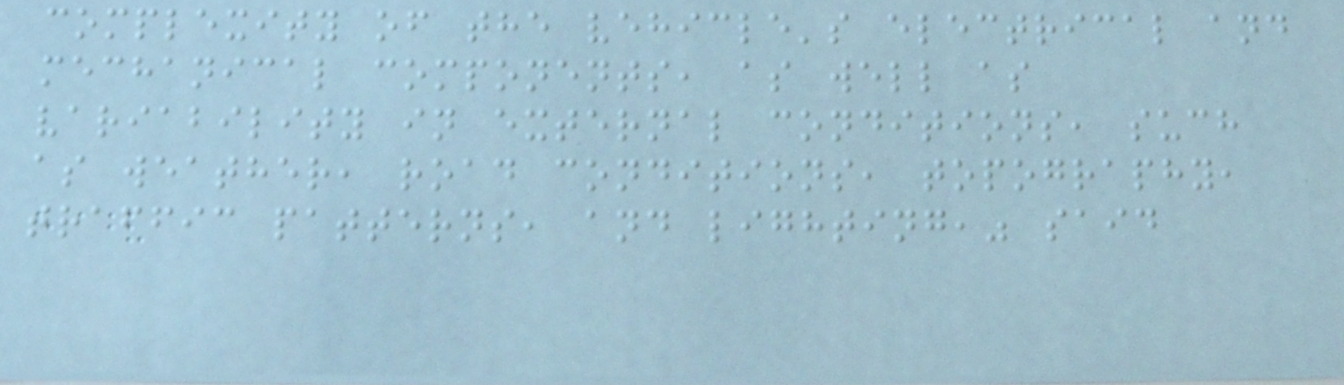complexity of the vehicle's electrical and
mechanical components, as well as
variability in external conditions, such
as weather, road conditions, topography,
traffic patterns, and lighting," said
